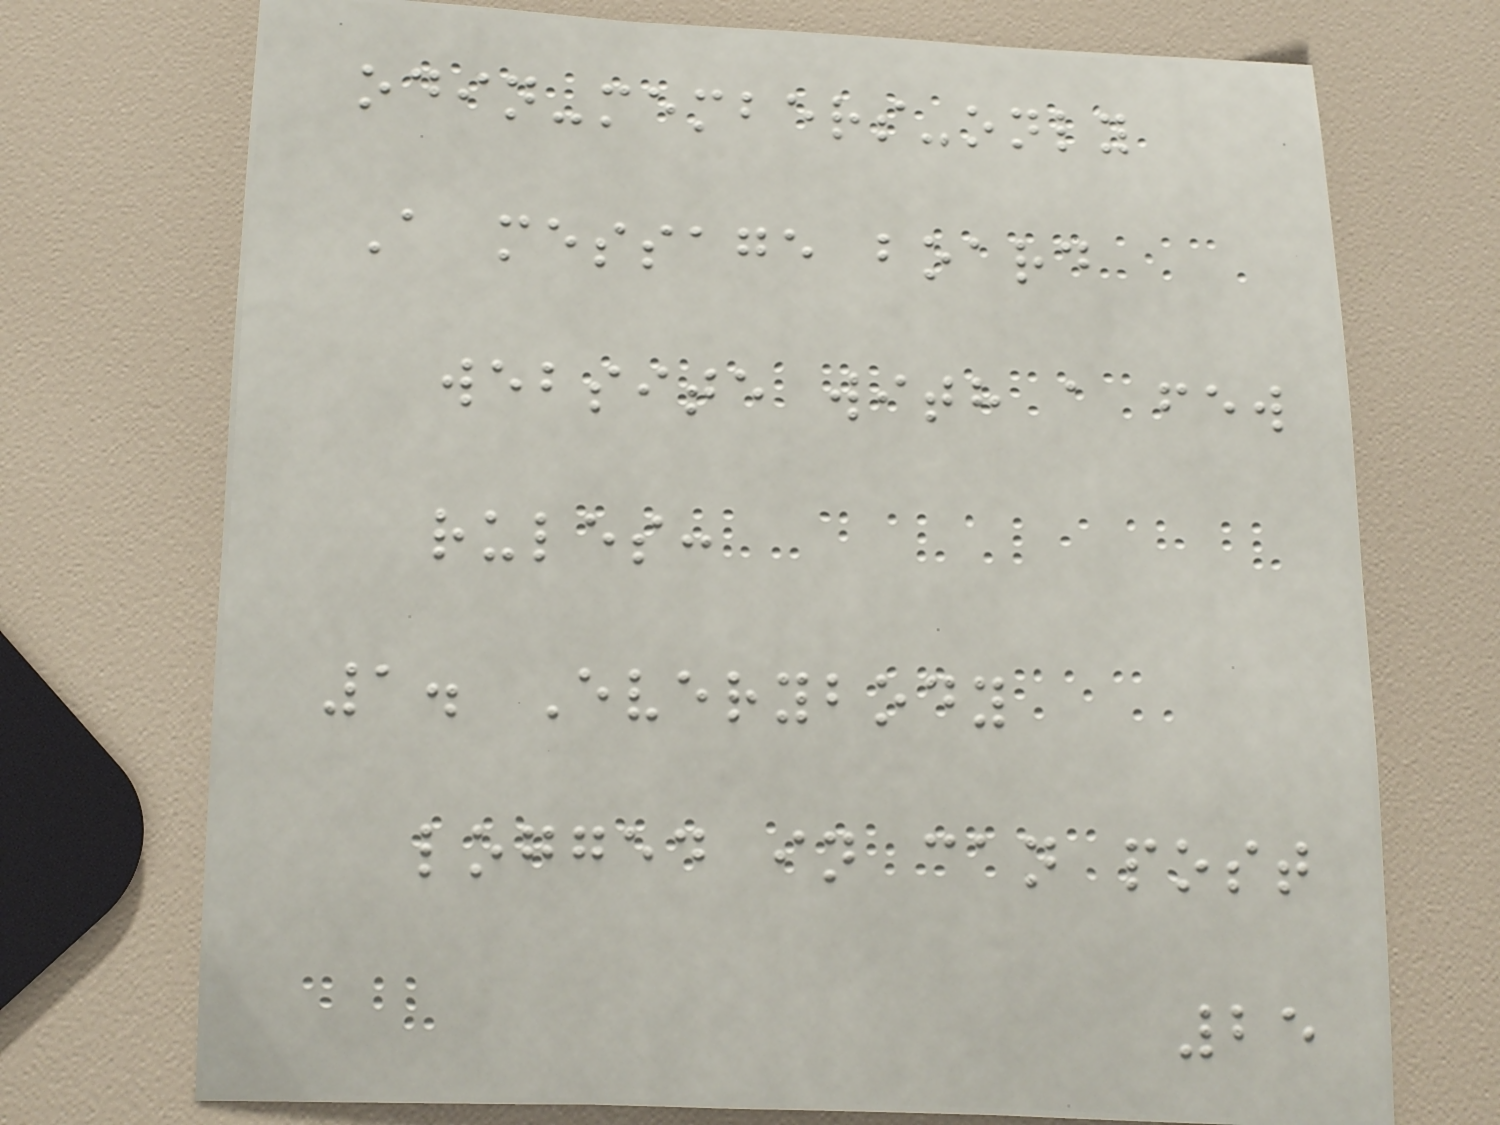odin-members-only
A message board
website with a few
rules:
1. Everybody
logged in can post
25
